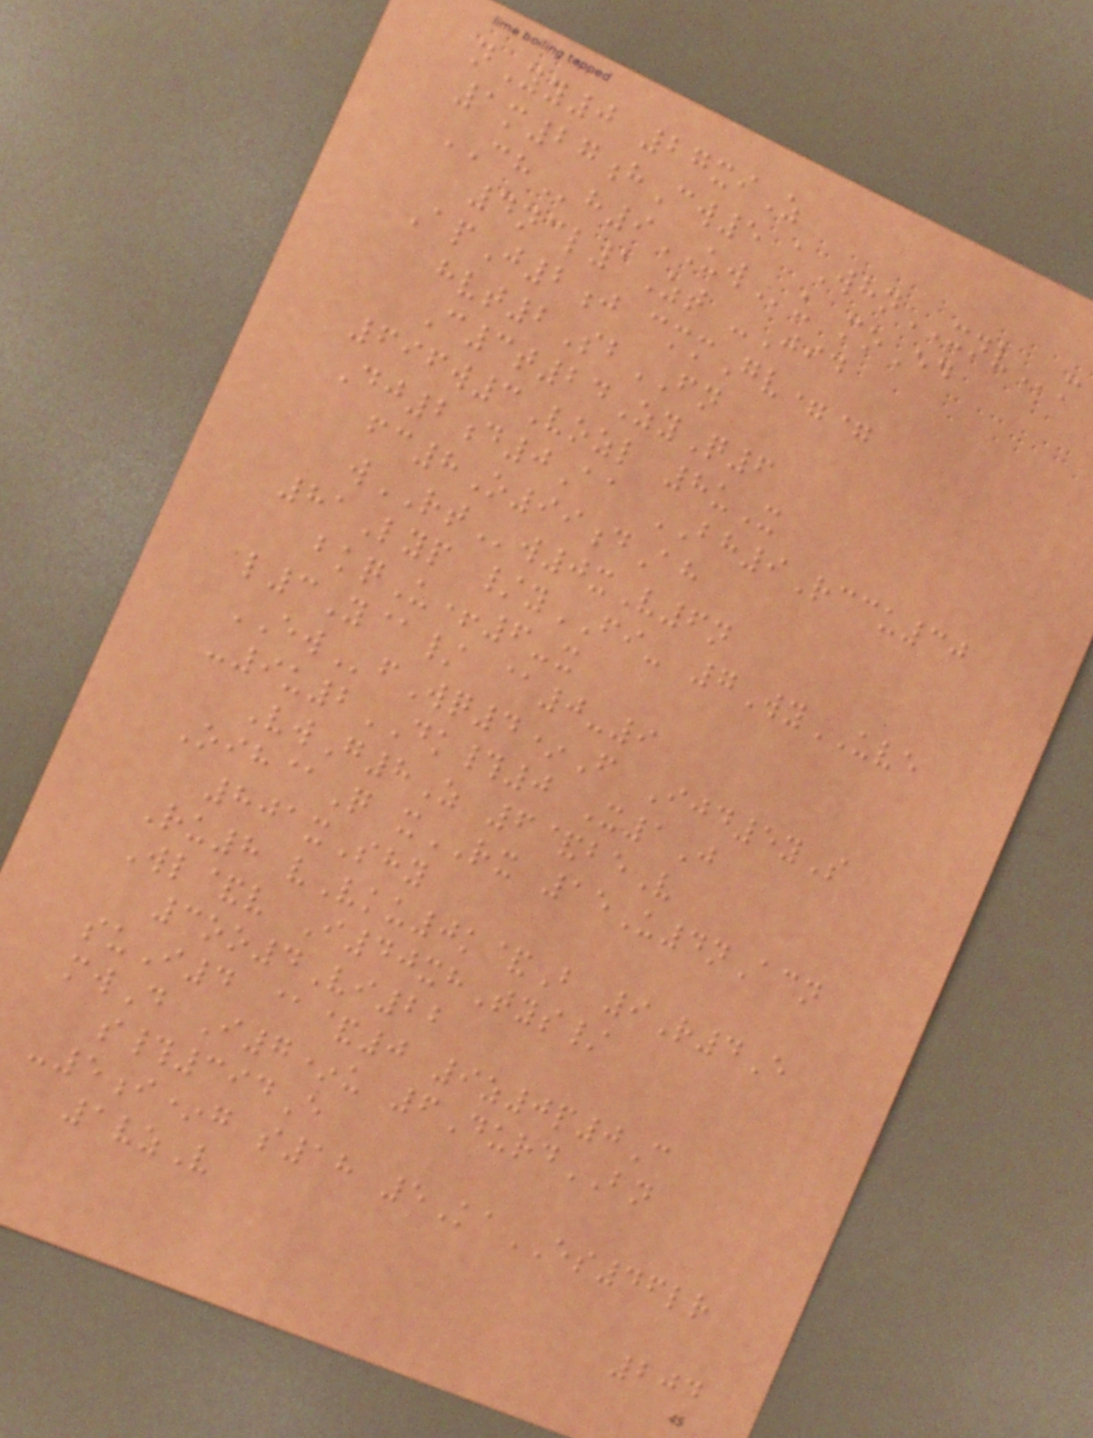nYy0 27xiZ
1m27hCw5 aWhnXNVm
CHh9UWu moEd
4ncl1Zt -Jid
ApJ2j cmmGv==
hvt2SbFN
C3t24ZyQ6
696w3Vozl 8uX
Dj2d0Aa BH9Rccu30
fc8O99dAh
wRTw0xV6n
81Lyp /yFI- 7WyUVE
bkqU+6-x
l3Y@/ @0-9
EWfWq4*F Ijd5yS
-9u2DK#0 X1J
VwG8Z 6&beV
Oih@Q xRX 15U4nAcn
801xShy
Ru8 vVku0k&B 9R4E
Wl&v I40xhTys/
3oo4Vi22
suI4 @&0 9z0p0C
mwD I7*u 6DurdBN
s#394E
-5i*g s18 5KaES46lr
1vzV
204
